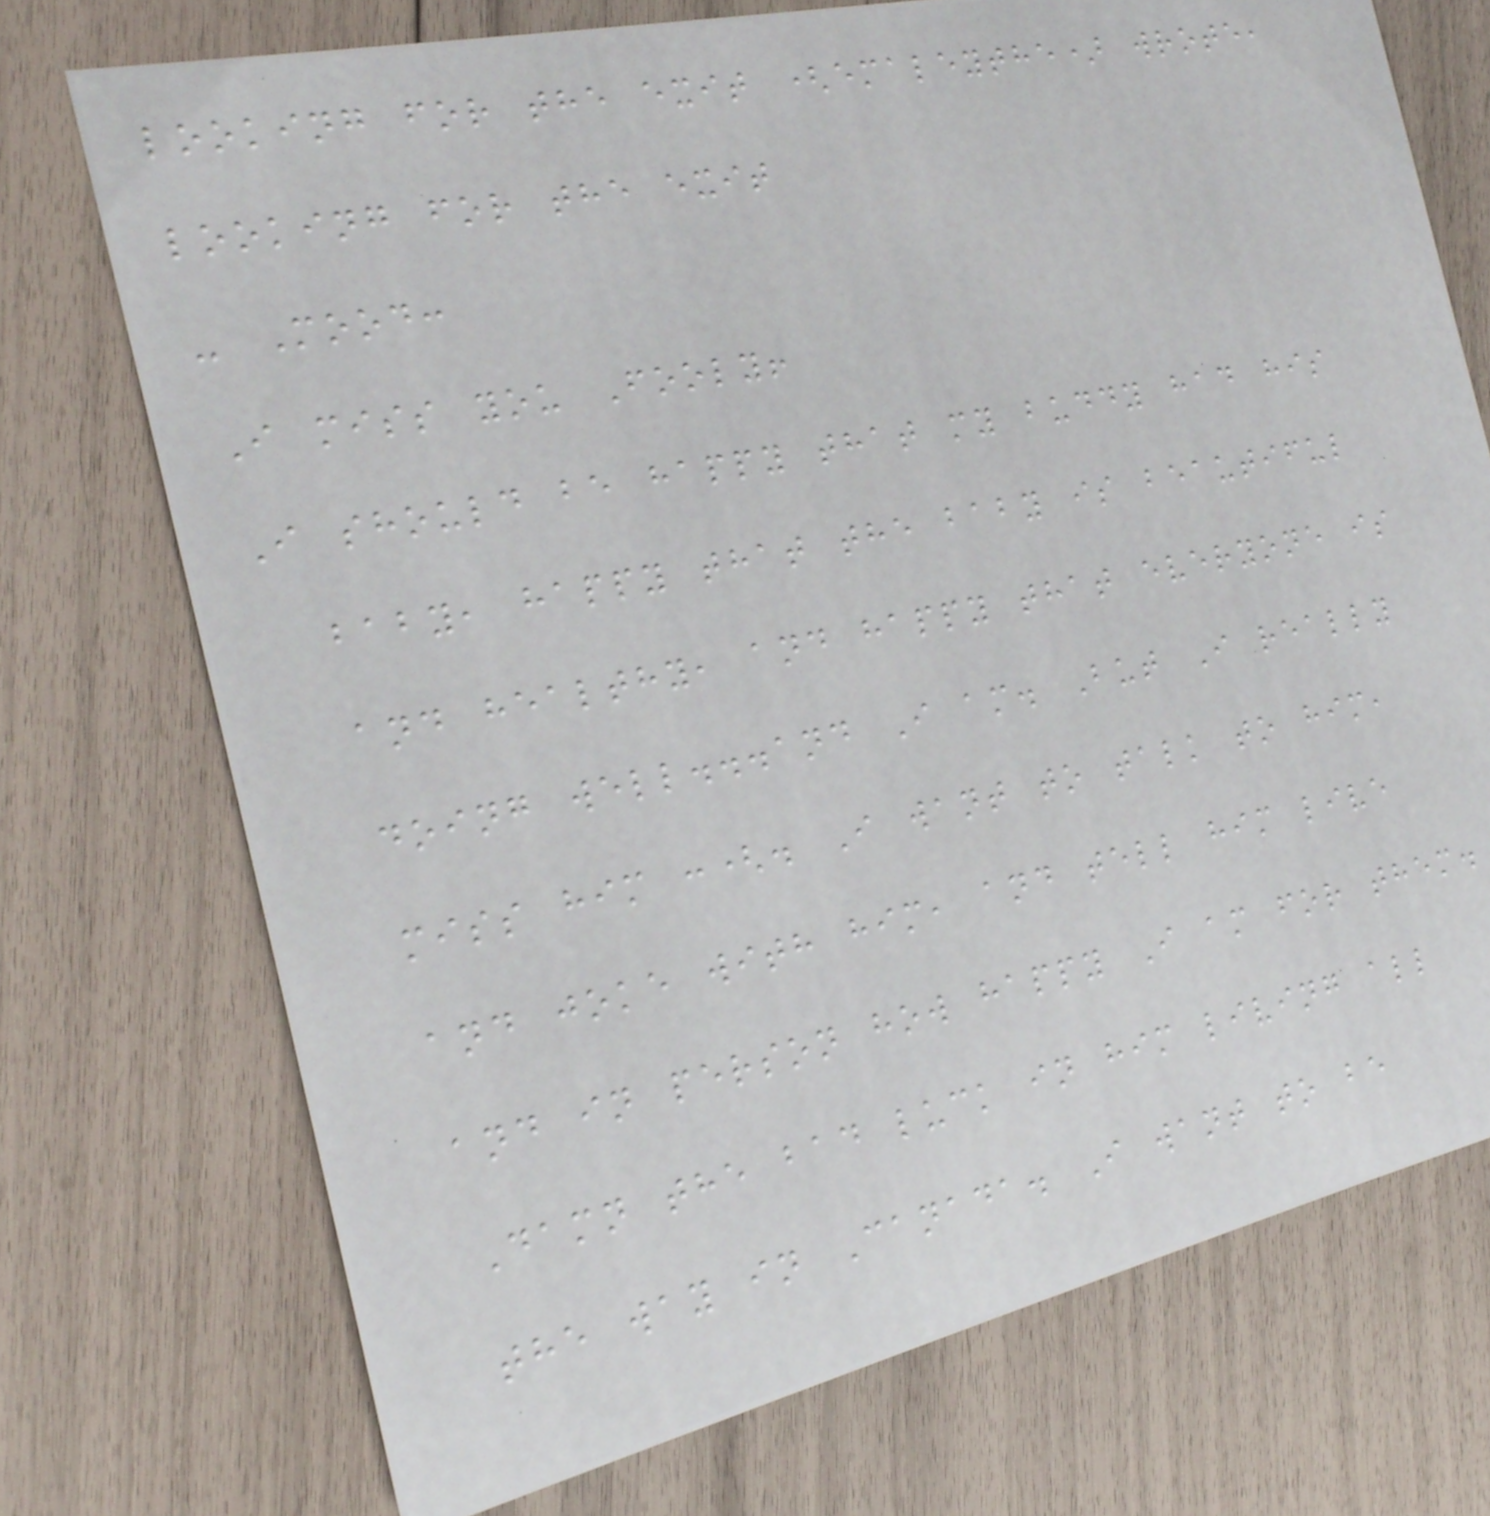looking for the exit (emaleythe) wrote,
looking for the exit
- Mood:
I miss you Fooly!
I should be happy that my buddy had his
baby, happy that the baby is beautiful
and healthy, and happy that everyone is
doing well...and I am. But I really
miss him :(. I want to talk to him,
and joke with him, and tell him live
and in person how happy I am for them.
Damn the bad luck in him living all
the way in Canada. I want to be
